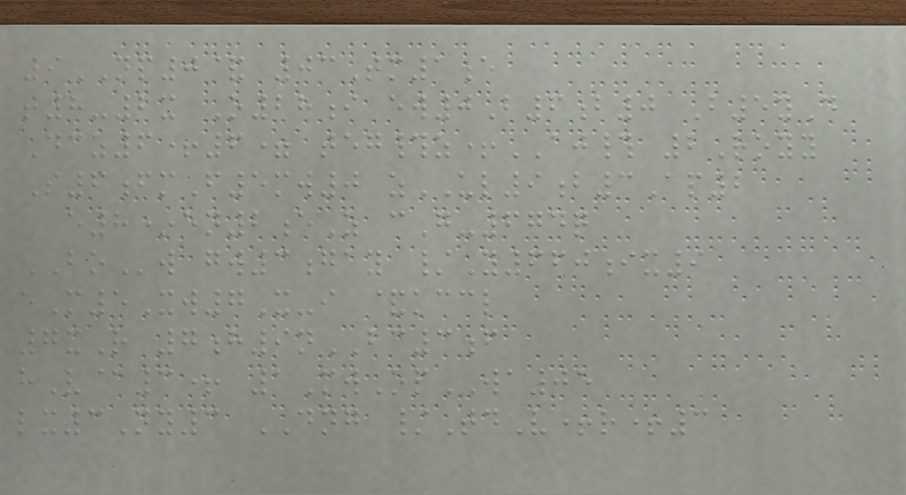9NP0& 03Tm1e
t8-2x O28i ew0B6b0 B5yD
Dcz6+6= teg#z+AJ# 2Royy
S6fmF5mw0 zUL9b3Ap2
e8*en2eZ cG-674q
BOw gw3gay /Y660ix9
eM5Xw7X-i &kccl
7xR 7h9nBC3f
hV@3+ 1MwOpWA05
lx3Ny3 DNG /TdV+r+3
